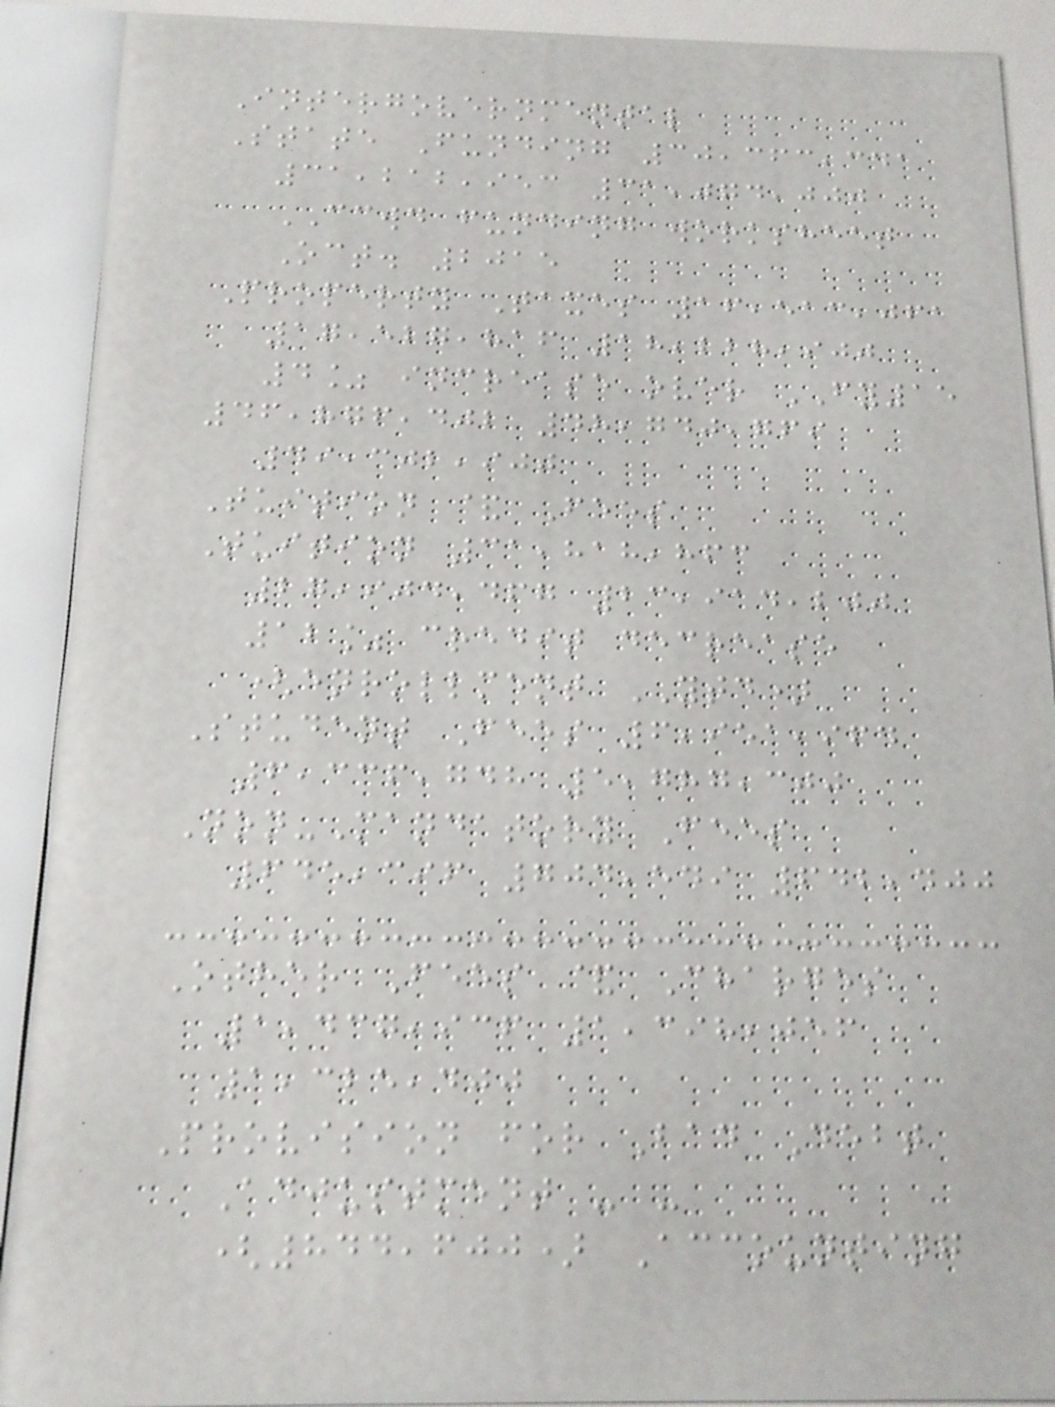Intergovernmental
State Funding 30,363,341
31,212,953 31,074,000
CCWD funding worksheet
Oct. 2015
Property Taxes 16,513,061
17,527,816 18,228,900
4% increase over FY15
46,876,402 48,740,769
49,302,900
Tuition & Fees
Tuition 31,818,863
27,904,467 23,914,200
12% credit decrease
(enrollment YTD)
Student Fees 6,951,964
6,336,748 5,787,300
Non-Mandatory Fees
645,396 704,549 642,400
Other Fees & Charges
1,437,936 1,398,056
1,325,400
Provision for Bad Debt
Adjustment - -
(844,600) Accounting
